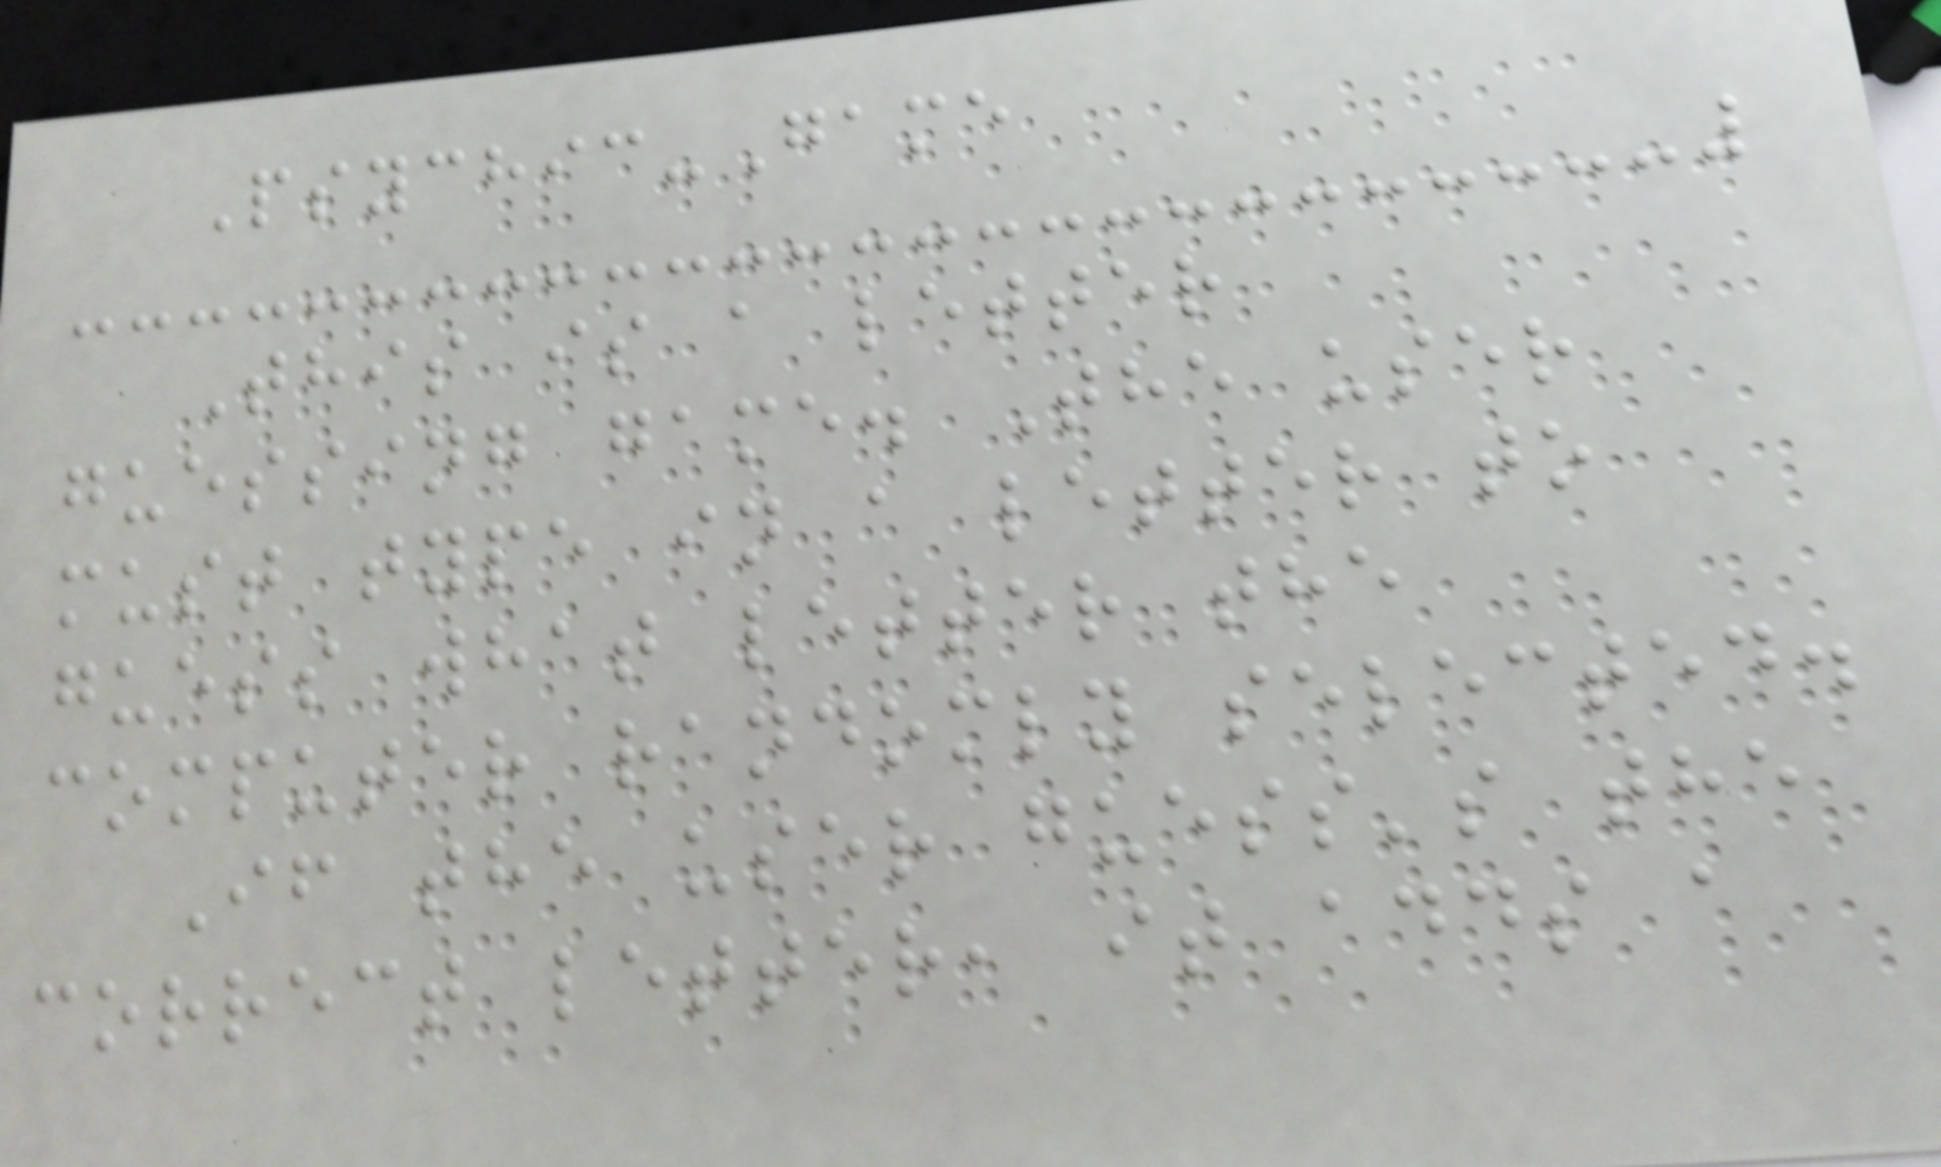Psychic-Game
This is a letter
guessing game. The user
must type in a letter to
guess what letter the
computer randomly selected.
If the user guess's the
correct letter, it adds a
